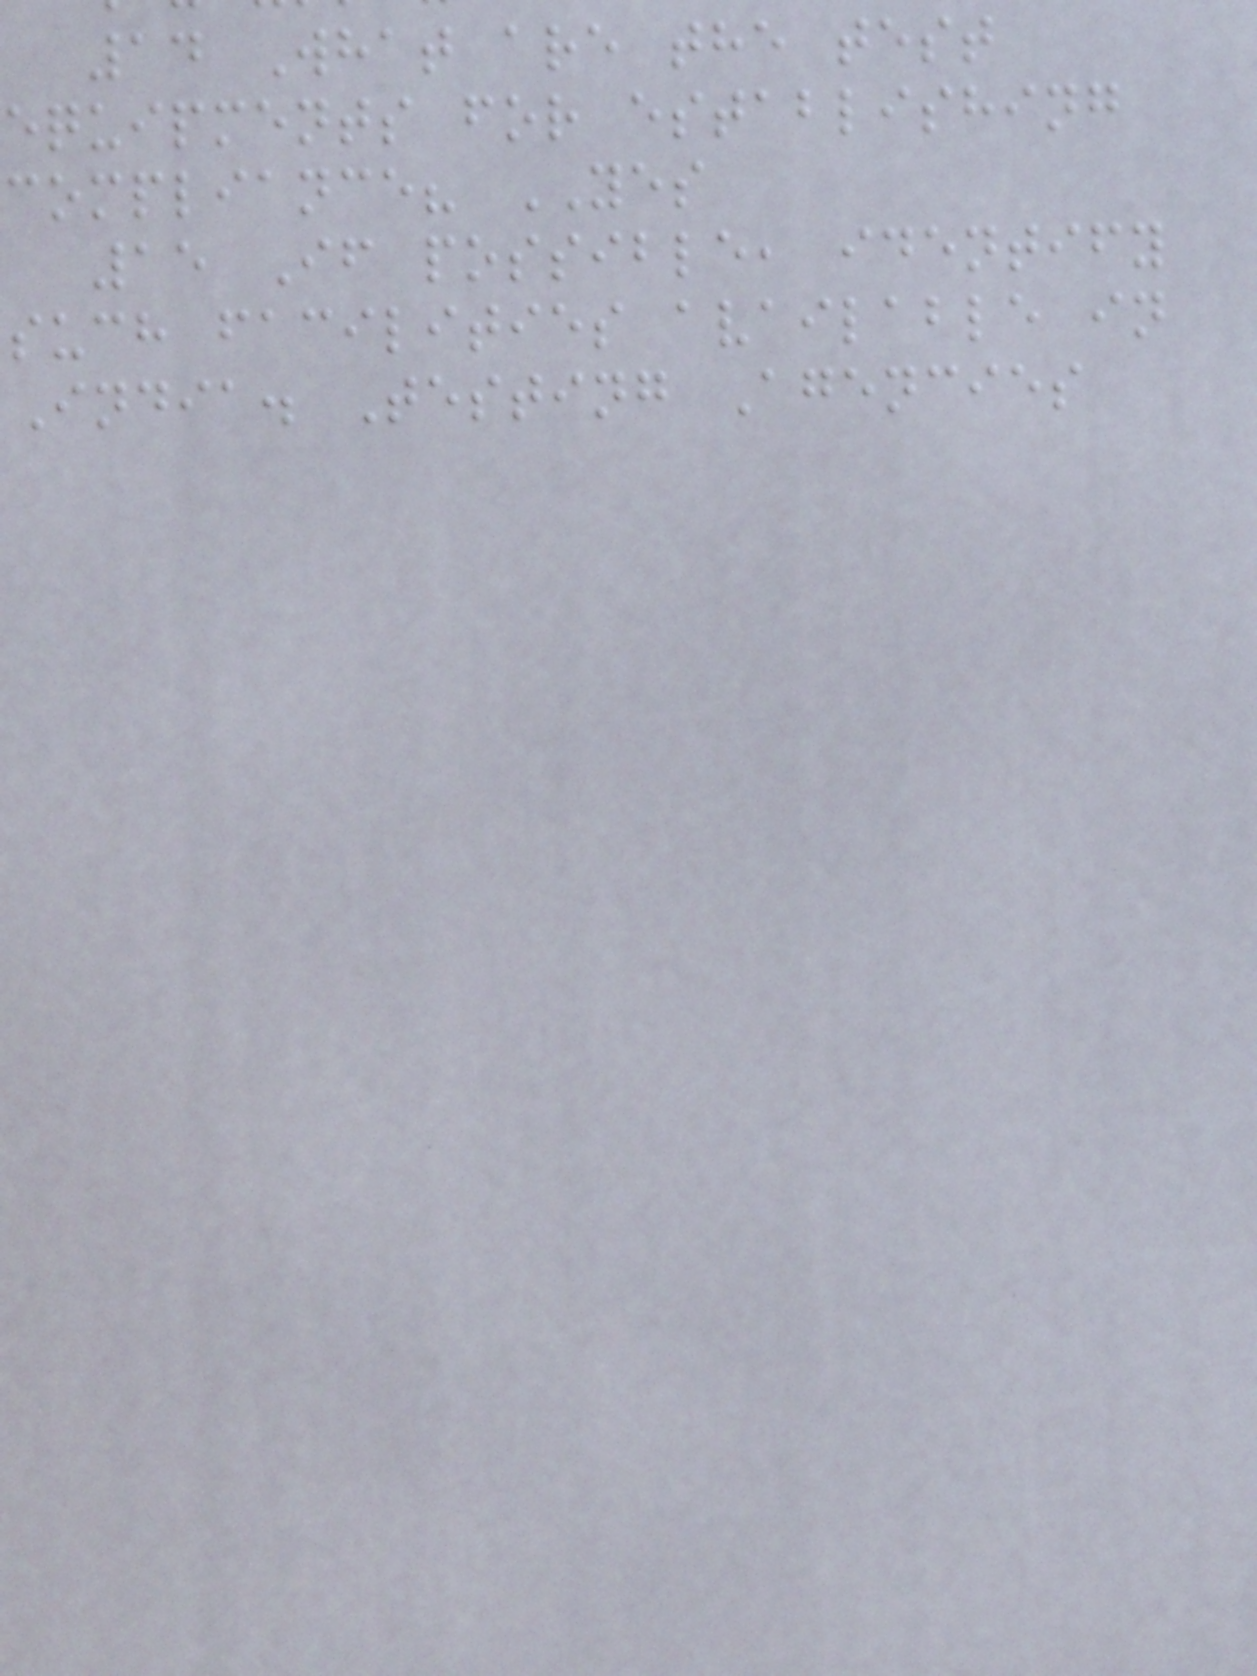14 What are the test
equipments for establishing
compliance? YES
15 If possible, identify
such facilities available in
India. Testing Agencies
